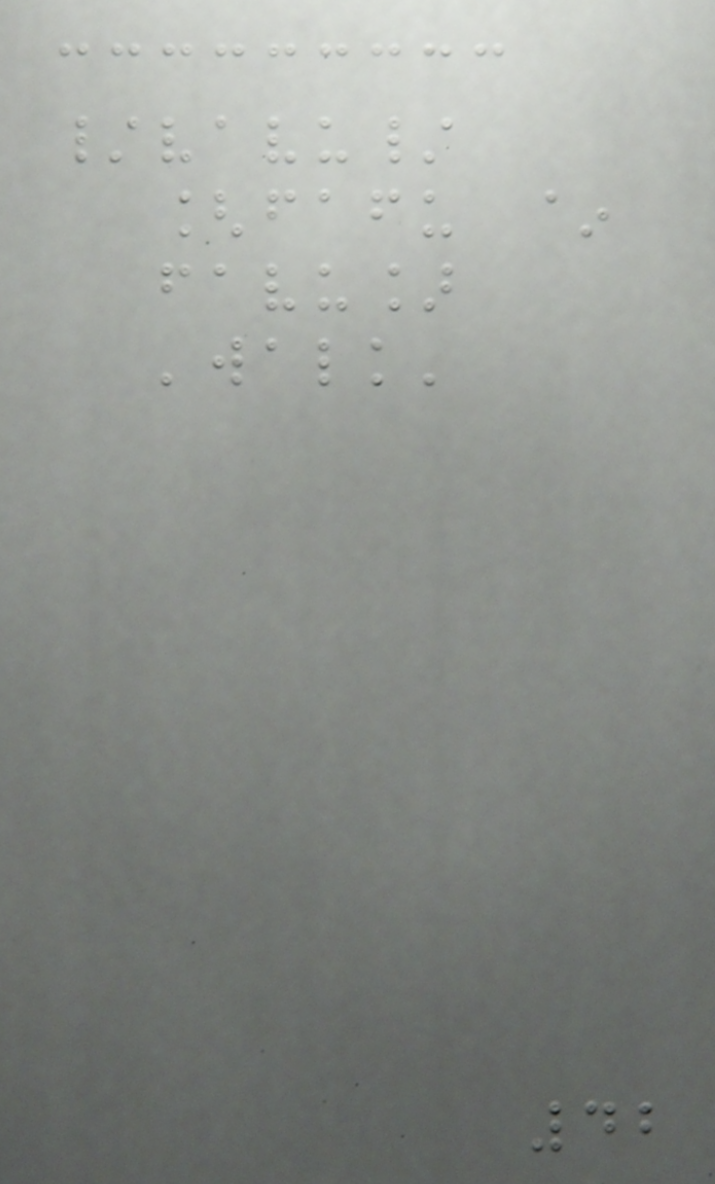/vavu/
[fafu ~
favu]
'walk'
42
